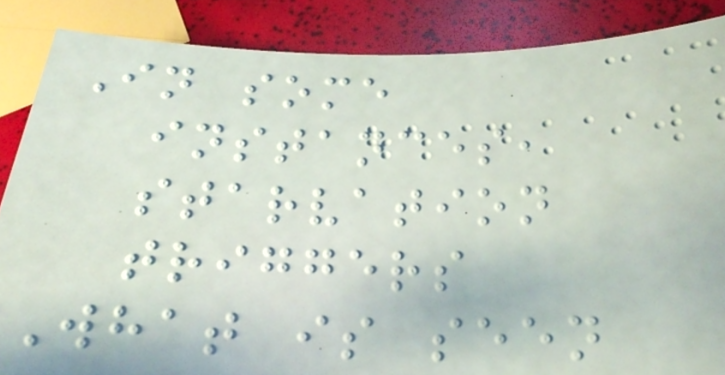In some
instances,
starvation
triggers
What is seen
